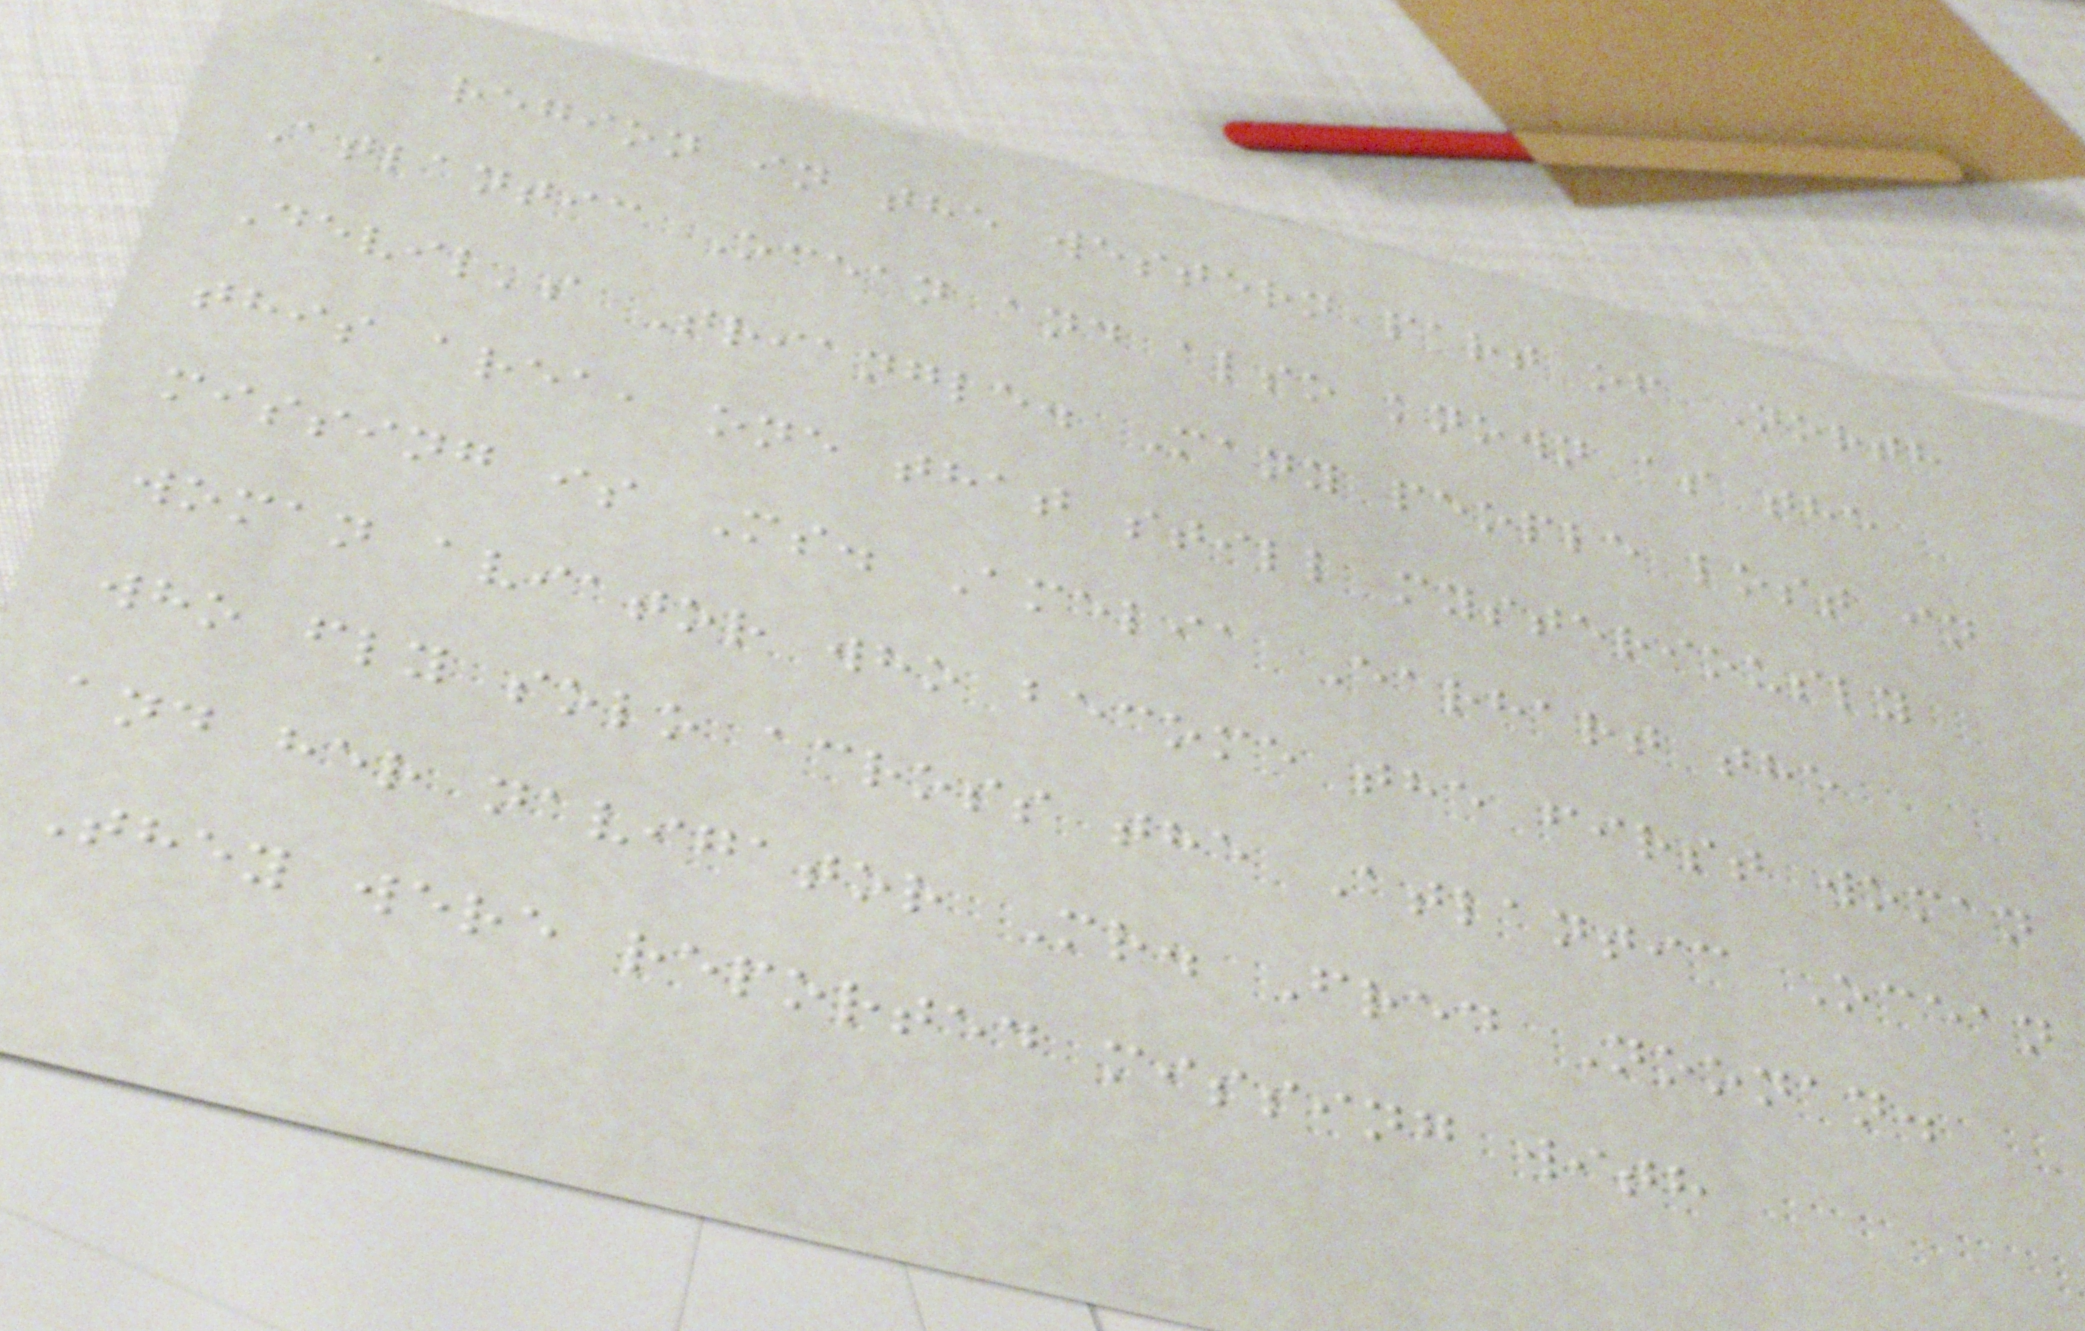a region in the western part of North
Atlantic Ocean and also known as the
Devil's Triangle. Many people lost in
this area, one that still mysteriously
missing is Ms. Amelia Earhart the
woman aviator who become the first woman
who fly solo across the Atlantic Ocean
and her navigator Mr. Fred Noonan.
They were reported missing with
